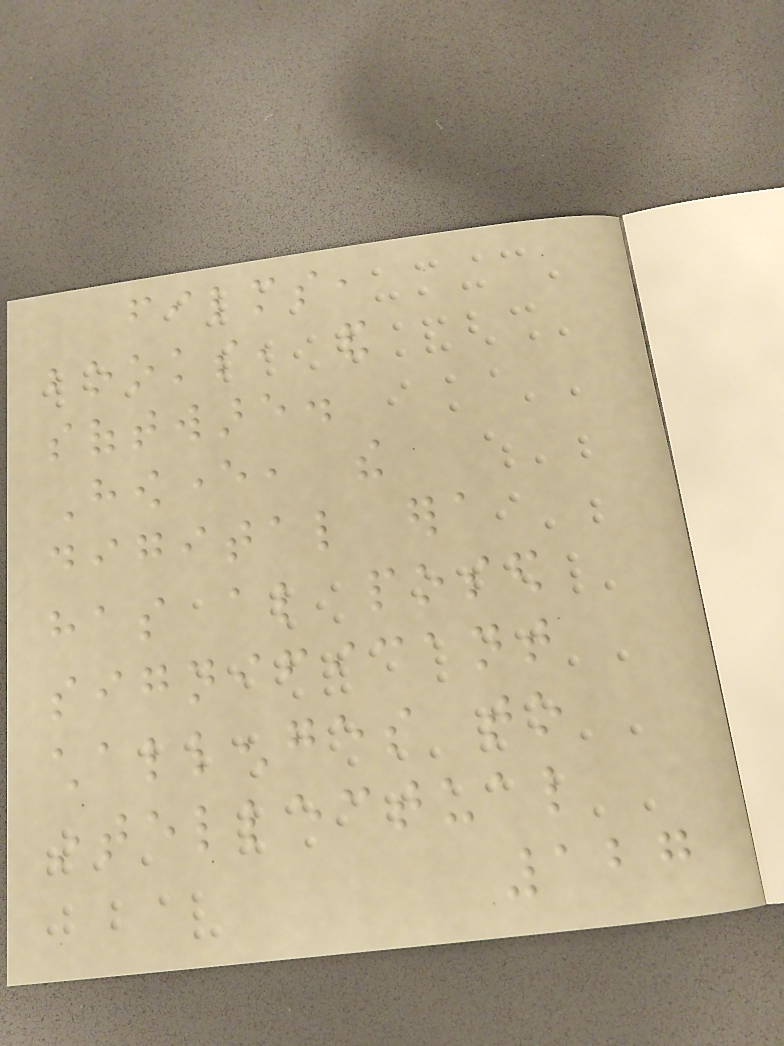films,
books, and
software.
However, the
digital era
has also posed
significant
challenges to
intellectual
127
